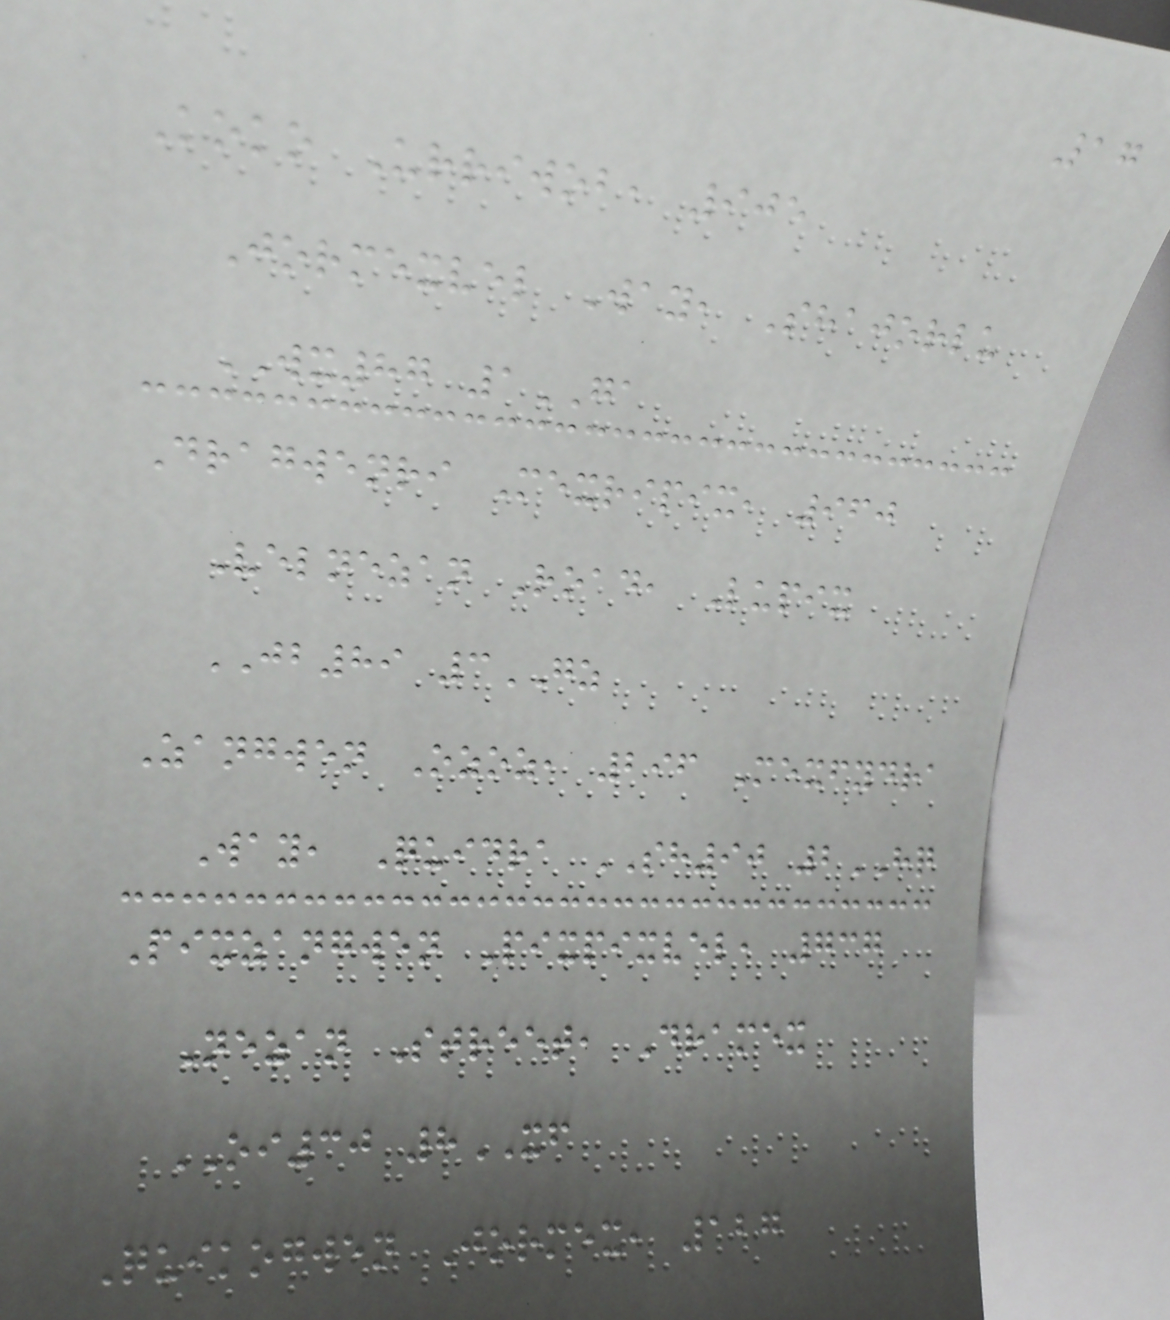17
Koko Urriwob, 905
Jormexvel Way, Shajorlu
WX87 1GA
Dragwenri Mexripix, 960
Velnezan Road, Lupix
JB89 3GZ
Zangwen Ozoz, 296 Mexfydra
Way, Quidra SH90 2HQ
Pixzangwen Pixpixvel, 737
Nezan Street, Dramex
OI30 8XF
Quikogwen Jormex, 127
